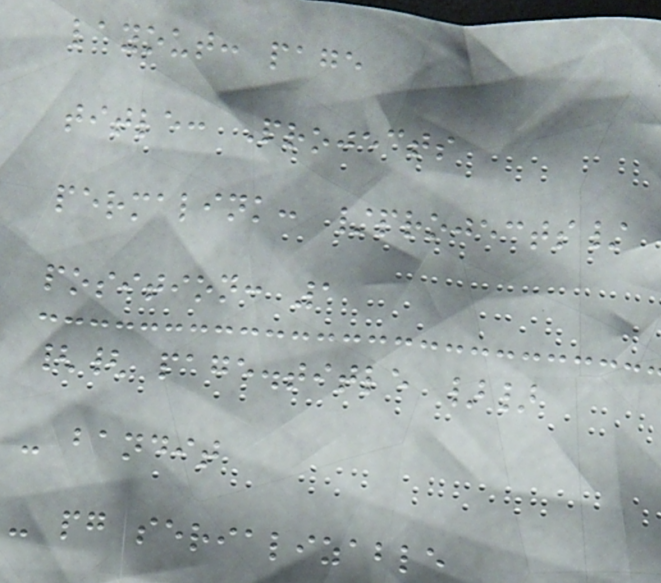layout: page
title: Projects
permalink: /projects/
position: 1
{{ page.title }}
- bandit
- pg serializable
